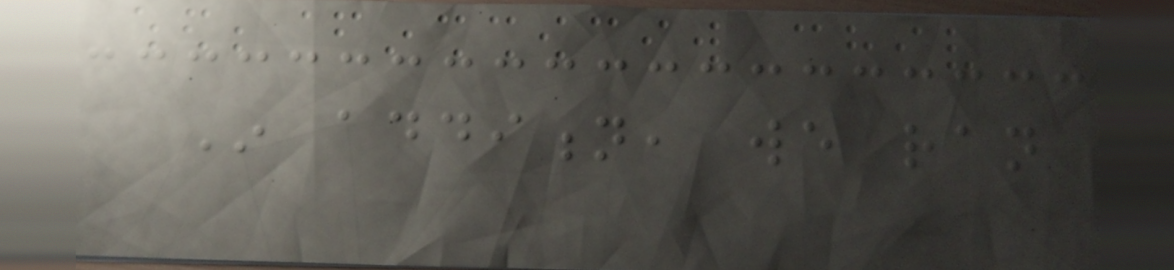In addition, we ran
